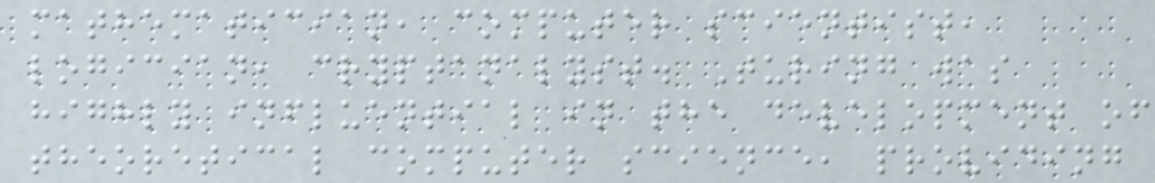mathematician, computer scientist,
logician, cryptanalyst. Turing was
highly influential in the development of
theoretical computer science, providing
